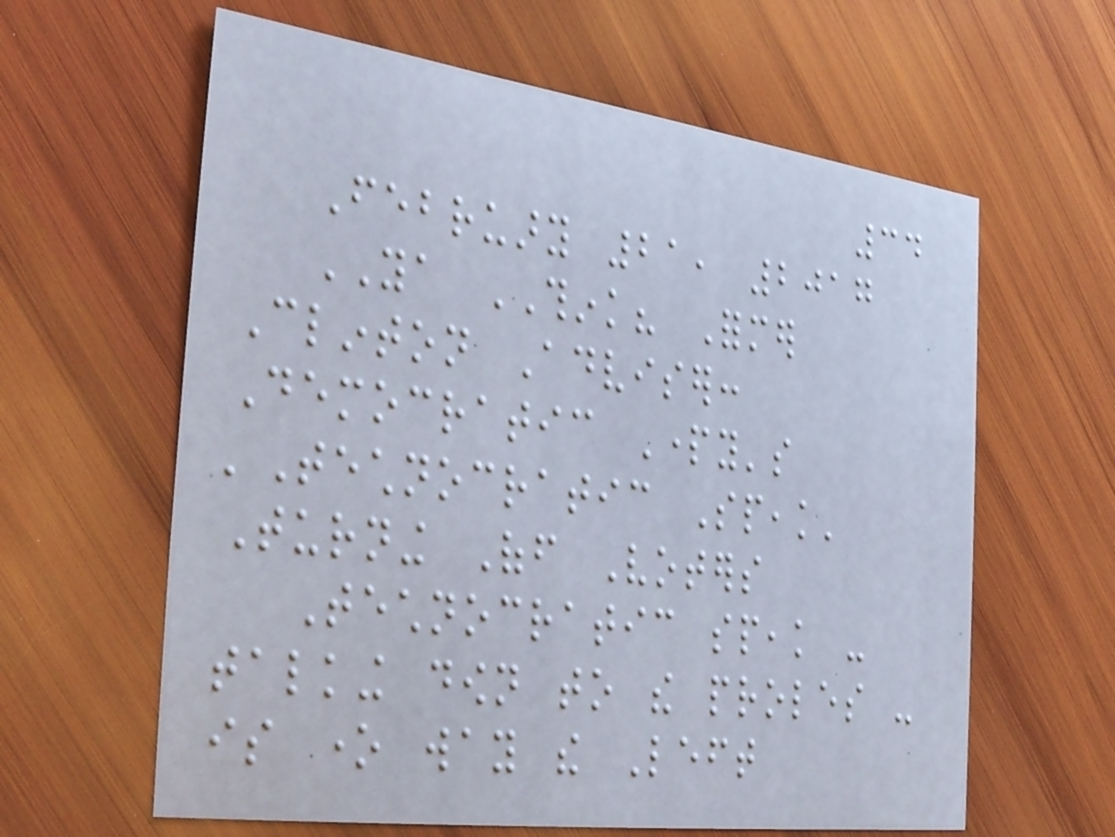34
February 21, 2017
YA THINK? Former
Clinton Adviser:
Democratic Party's
'Technocratic Speak'
Turning Off Voters
Technocratic speak -
talking down to the proles -
is one way the Left
